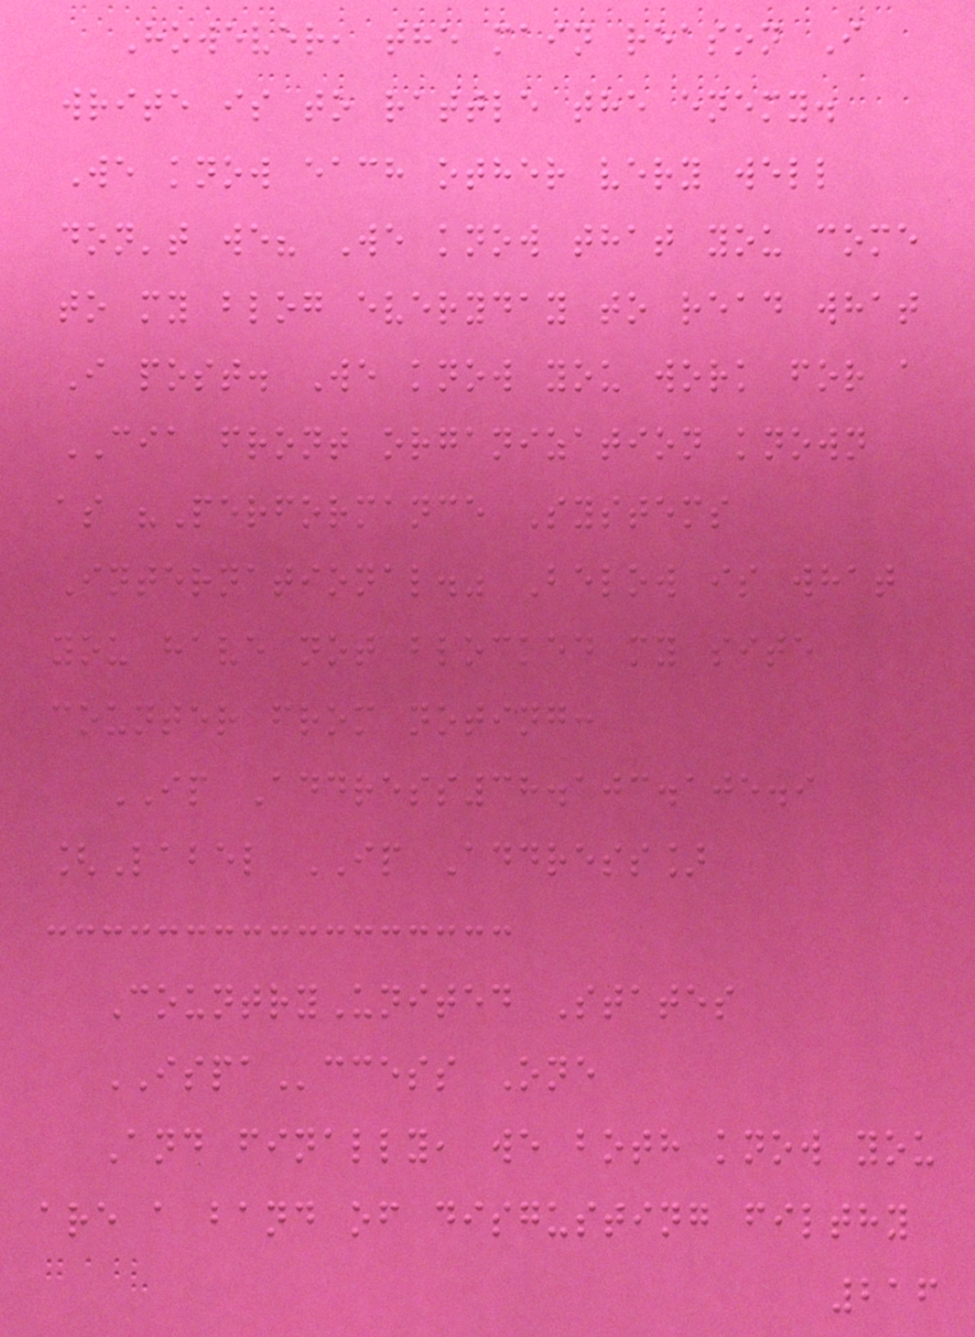However, the main reason I
write is to rattle the enemy.
We know each other very well
don't we? We know that you come
to my blog everyday to read what
I post. We know you work for a
CIA front organization known
as "Performance Systems
International." Below is what
you have not blocked my site
counter from noting:
IP Address38.103.105.9
[Label IP Address]
CountryUnited States
ISPAccess One
And finally, we both know you
are a band of disgusting filthy
216
